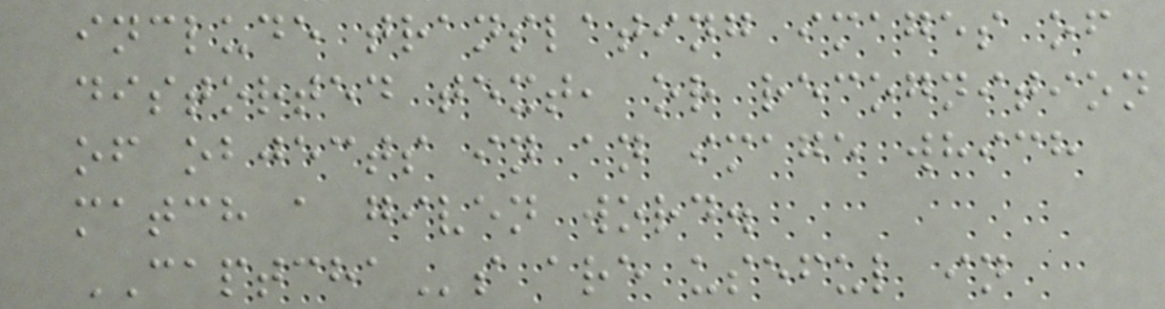include translating images of
distorted text, or recognition
of objects in an image which
match a given word.
CAPTCHAs are useful in
